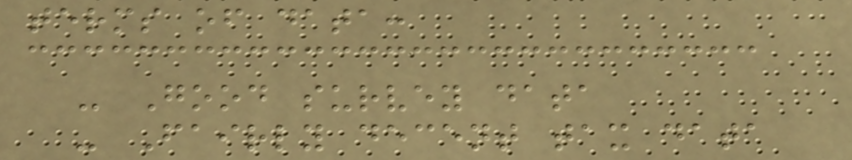terms of data:
- Good survey data
- Fairly decent tax data
